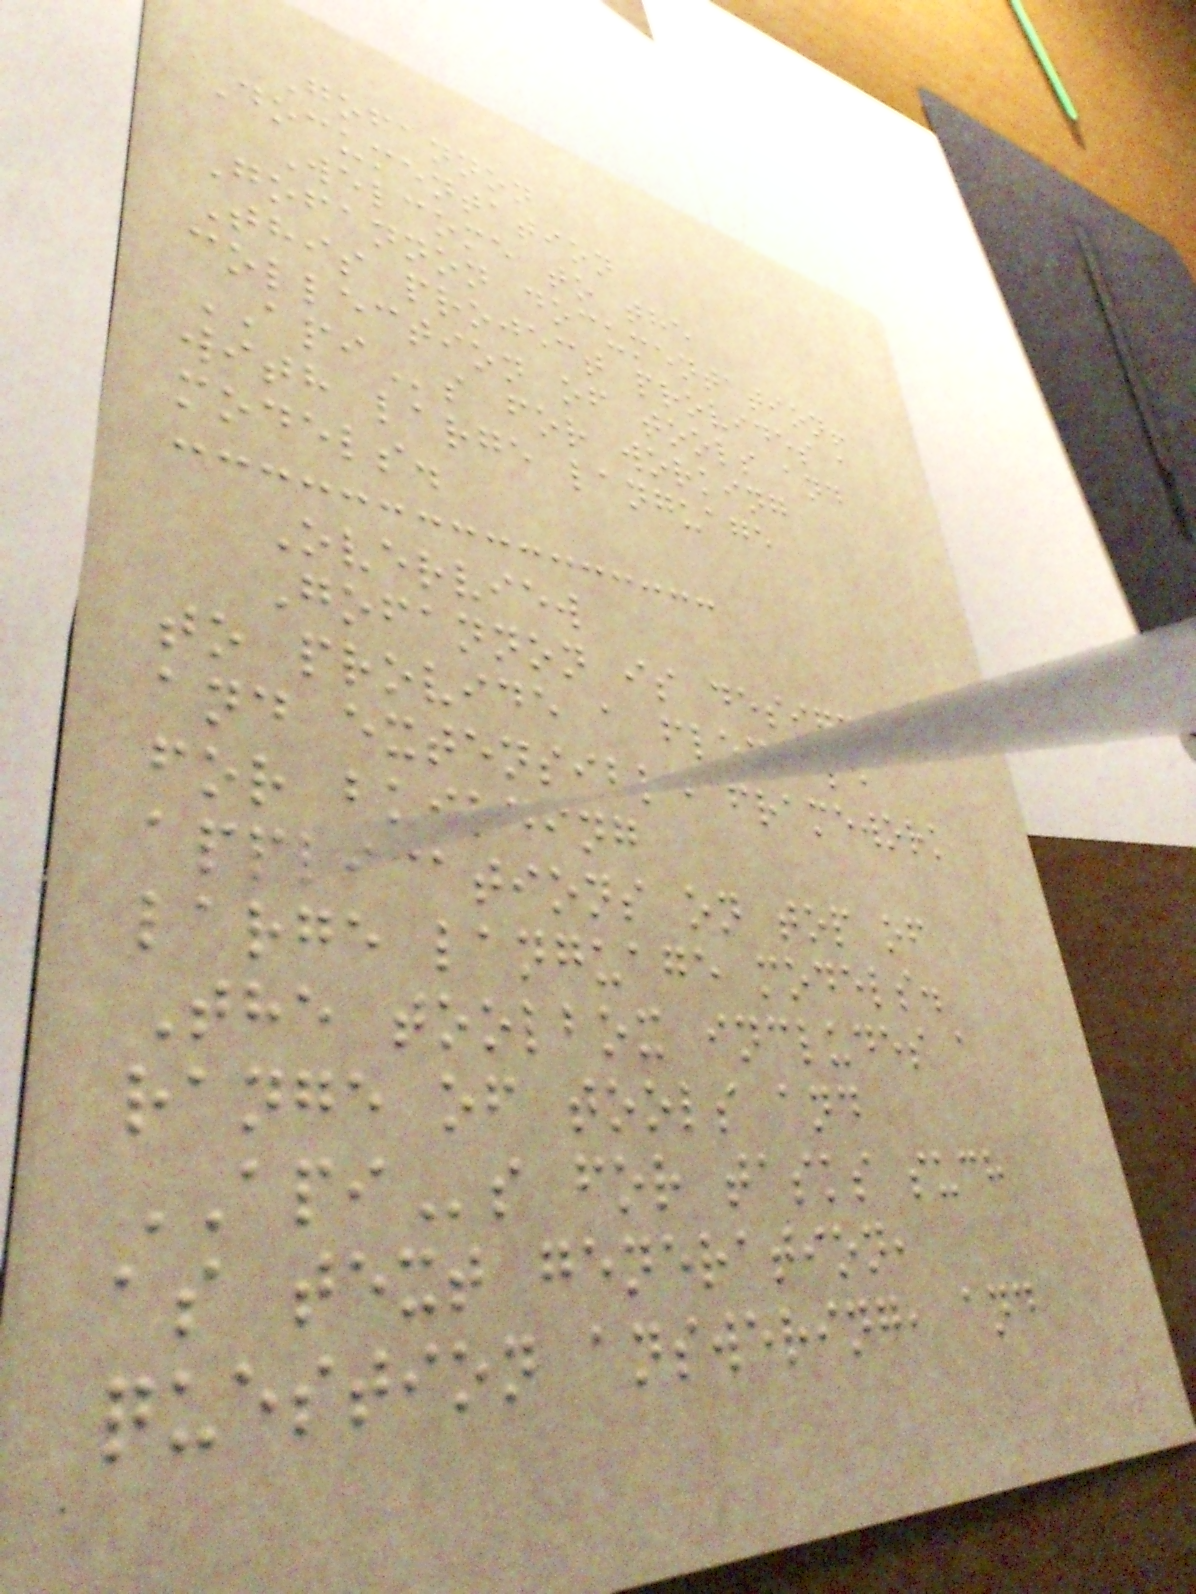Gofannon
Documentation
Welcome to the
Gofannon documentation!
This project provides a
collection of tools and
APIs for working
with large language
models.
Overview
Gofannon is designed
to provide a flexible
and extensible framework
for building
applications on top of
large language models.
The toolbox includes a
range of tools and
APIs for tasks such
as text generation,
question answering, and
